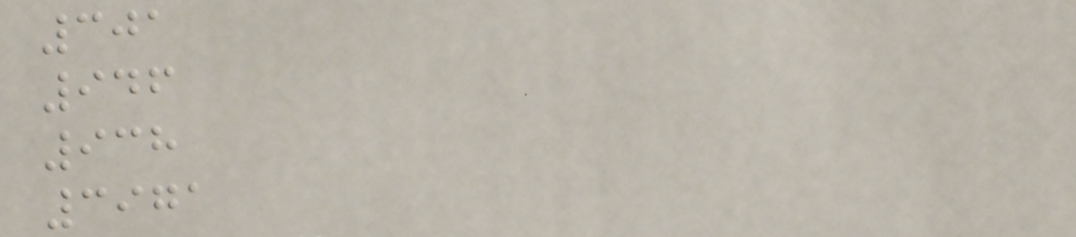301
946
938
3971
